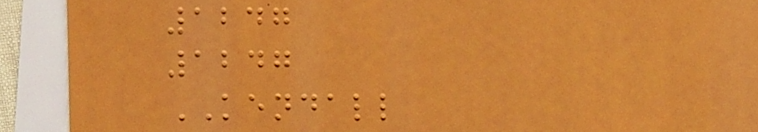1247
1247
KENDALL
